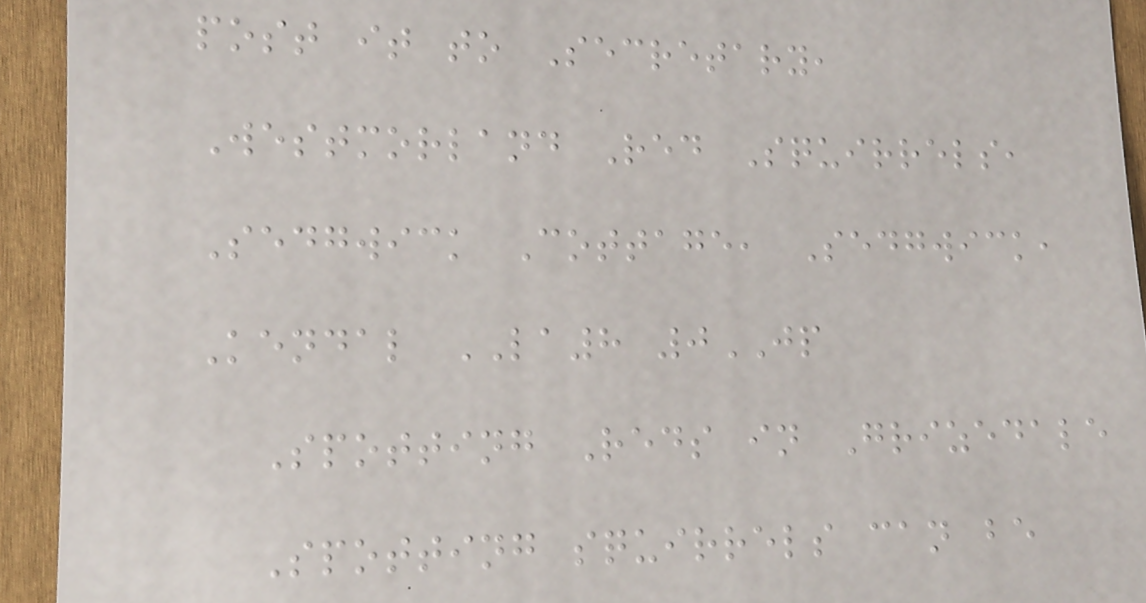post it to Secretary,
Westmorland Red Squirrels,
Sedgwick Cottage, Sedgwick,
Kendal LA8 0JP
Spotting Reds in Grizedale
Spotting squirrels can be
